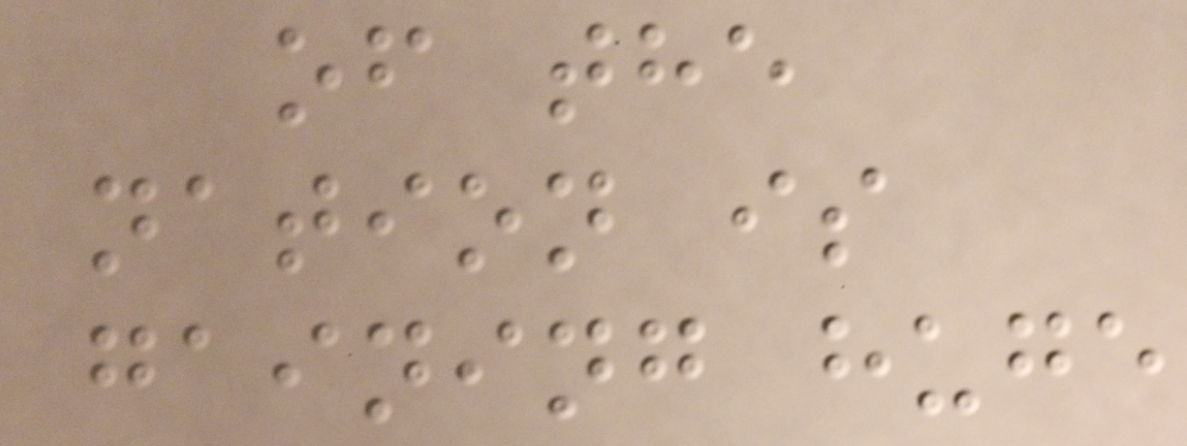of the
nation is
gaining huge
